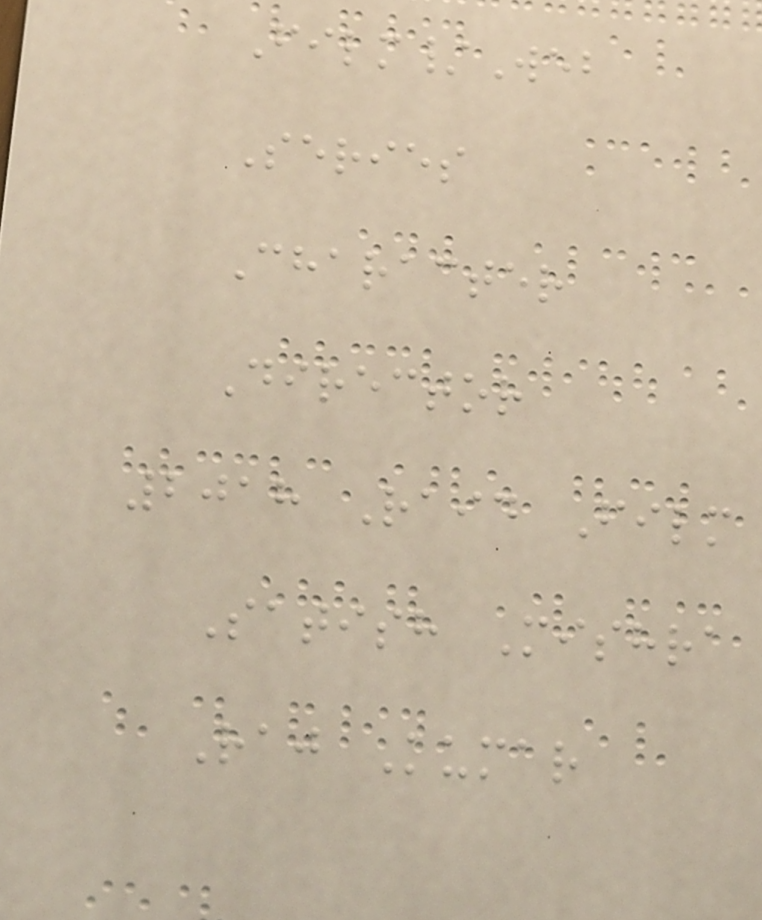Film/Web
Series
Character
Director
2018 Raid Film
Satish Mishra
Raj Kumar
